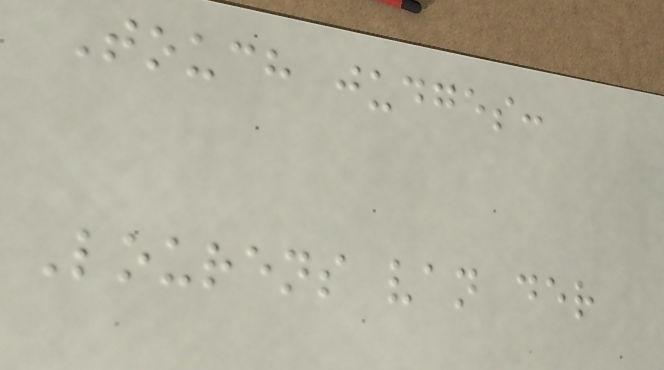Touch judges:
Lourens van der
